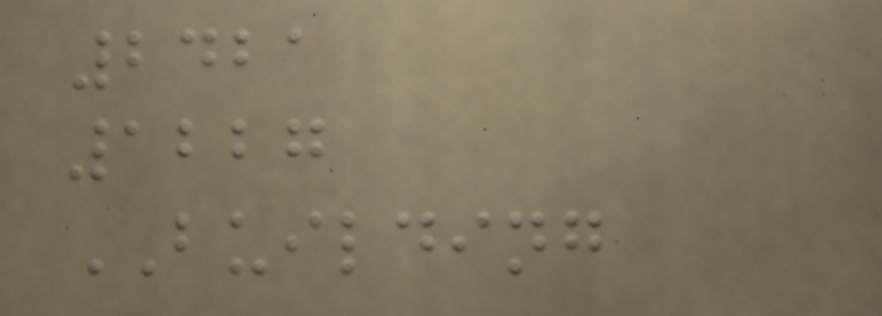2421
1227
BUILDING
